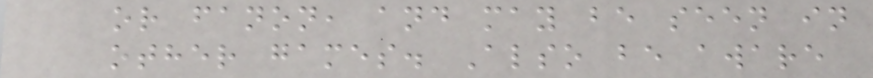or fanon, and may be seen in
other games. Also be aware
